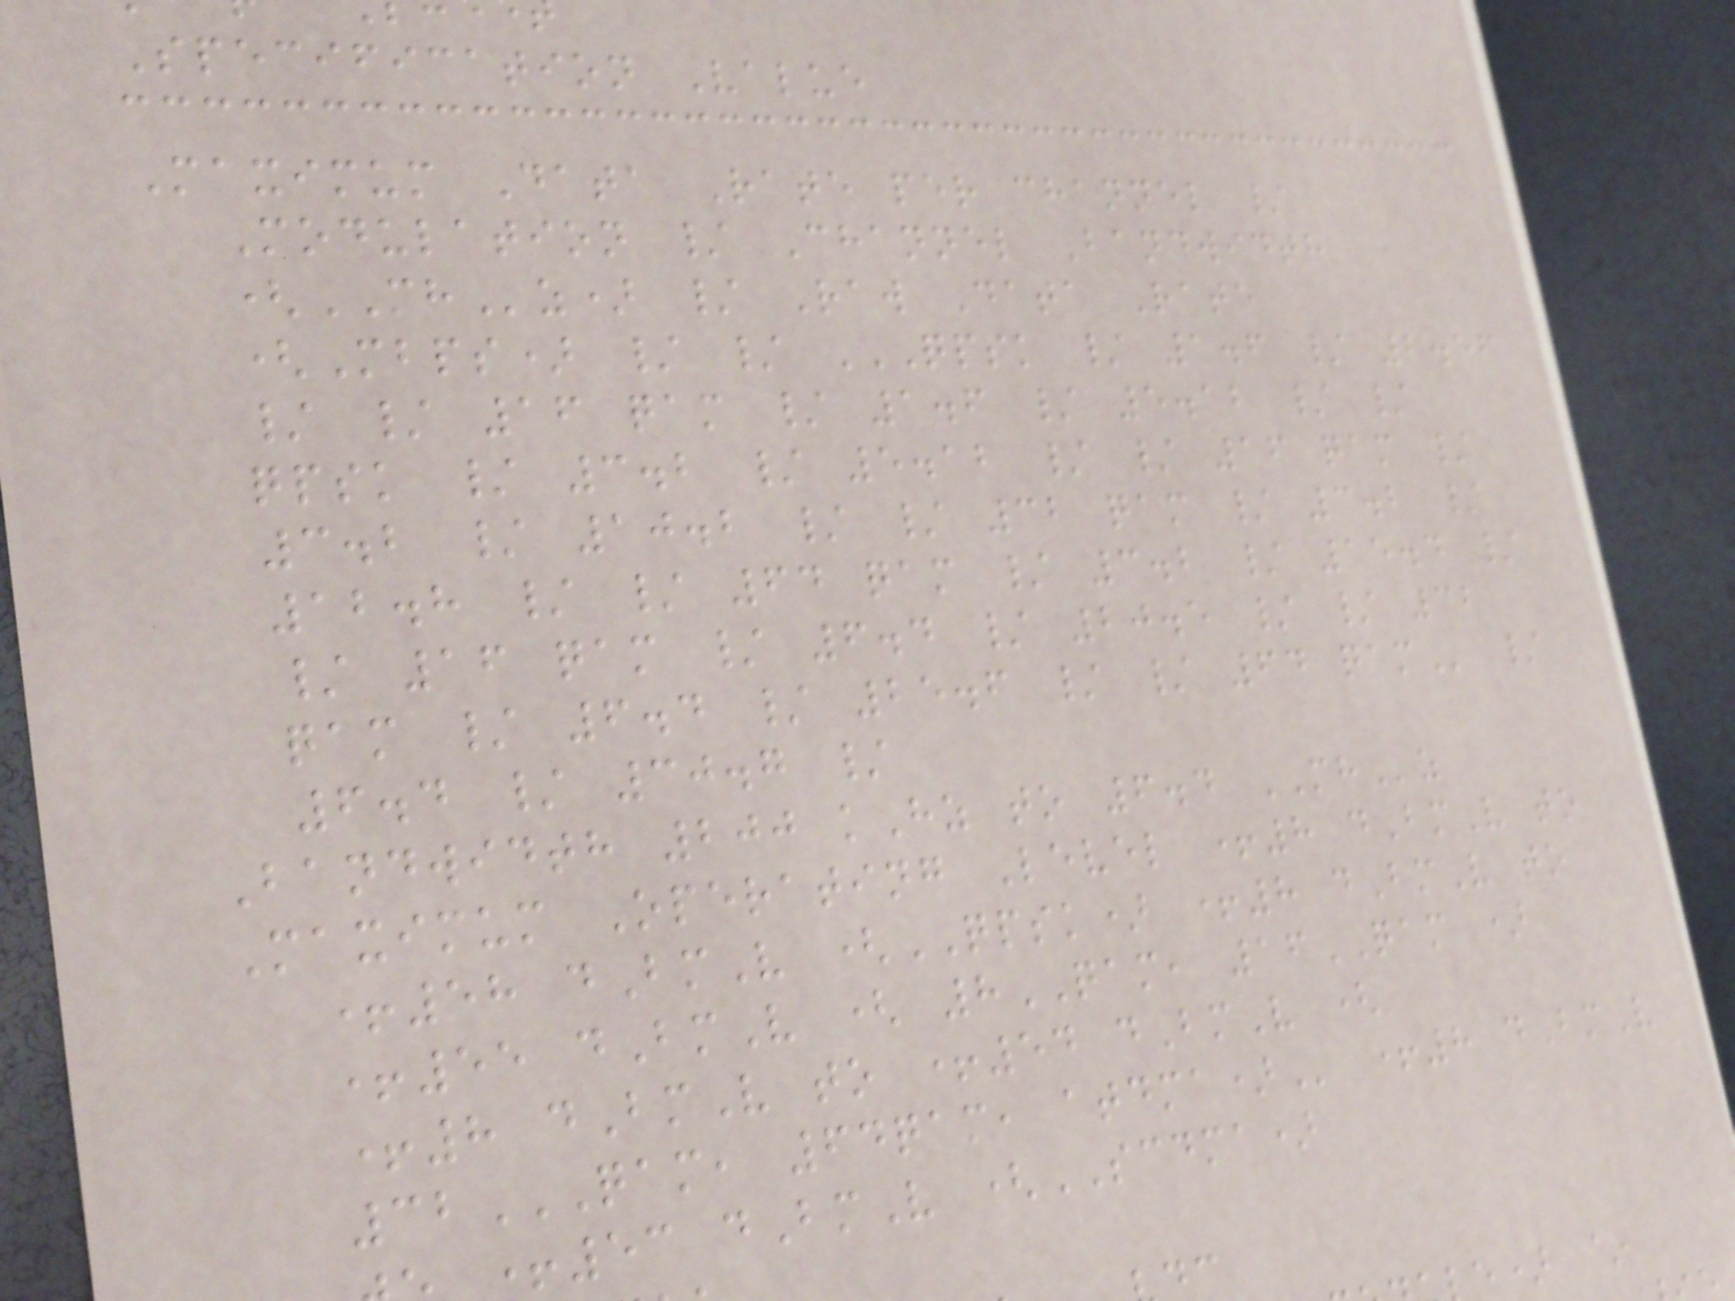Specification Value
Maximum Data Rate per channel /
Modulation / Channel Bandwidth
(MHz) / Raw Data Rate
(Mbps) / / QPSK / 1.6 / 2.56
/ / 16 qam / 1.6 / 5.12 / /
qpsk / 3.2 / 5.12 / / 16 qam /
3.2 / 10.2 / / 32 qam / 3.2 /
12.8 / / 64 qam / 3.2 / 15.4 /
/ 16 qam / 6.4 / 20.5 / / 32
qam / 6.4 / 25.6 / / 64
6.4 / 30.7 /
Bandwidth 200 kHz to 6.4 MHz
Maximum Operating Level +8 dBmV to
+58 dBmV (QPSK) +8 dBmV to
+55 dBmV ( 8QAM, 16QAM )
+8 dBmV to +54 dBmV (
32QAM, 64QAM, ATDMA) +8 dBmV
+53 dBmV (SCDMA)
